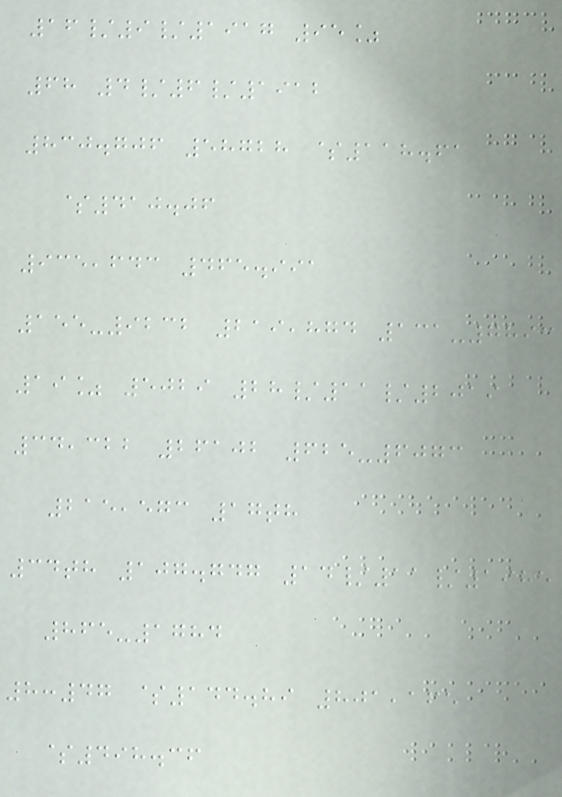16/9/1917 95%
68 4/6/1912
830.706 58728 $118.61
$410.06
935,643 465.991
155-9232 219,874 131-7893
19% 5029 28/11/2019
34,322 26102 625-6073
215,573 17th
34th 107.747 14/11/1985
865-1784
8:47 $144.89 801,165
$498.36
